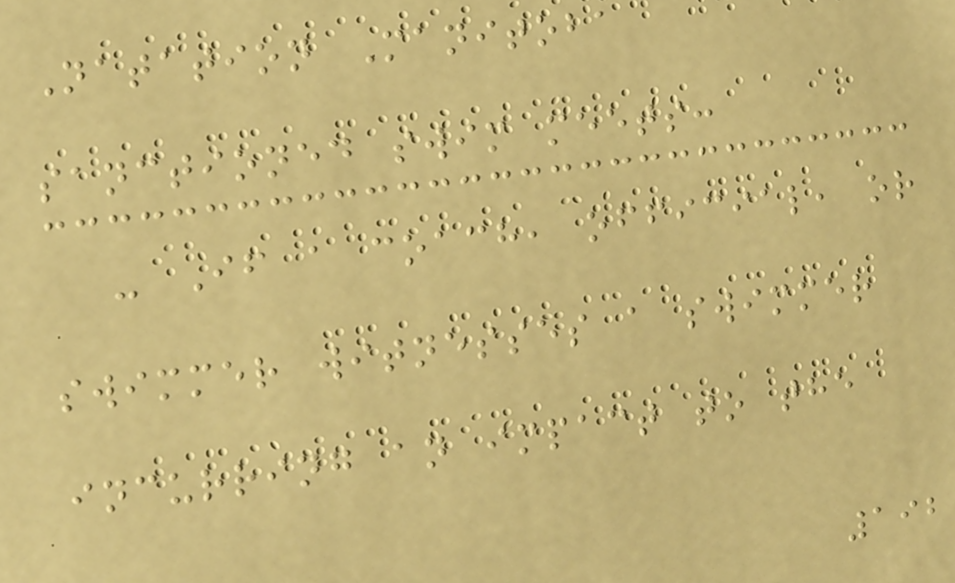Natation Manitoba
sanctioned swim meets:
- If a coach, official, or
swimmer witnesses a swimmer
incurring an impact to the
192
